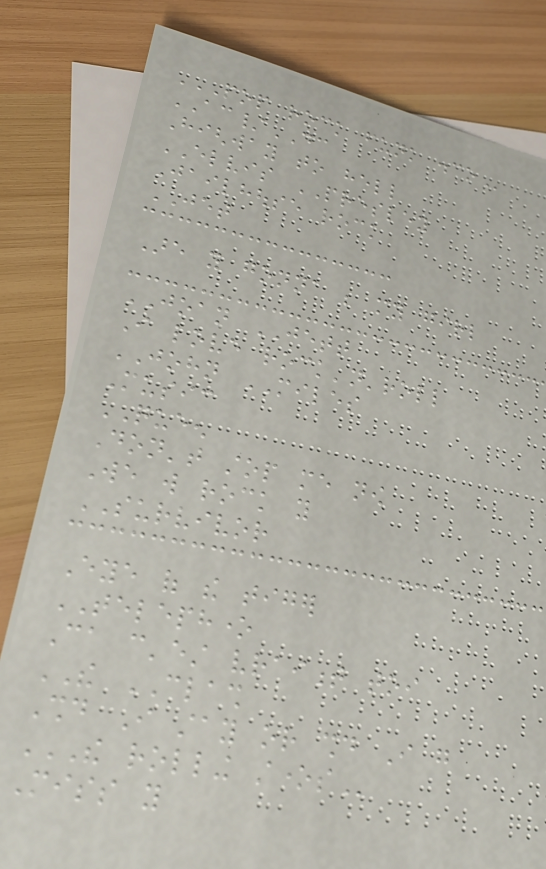POP ROCK FUNK DISCO
AC/DC
Highway to hell
ELVIS PRESLEY
Jailhouse rock
JET
Are you gonna be my girl
JOAN JETT
I love rock'n'roll
JOHN MILES
Music
QUEEN
Don't stop me now
We will rock you
SURVIVOR
Eye of the tiger
TELEPHONE
Ca c'est vraiment toi
THE CLASH
Should I stay or should I go
THE ROLLING STONES
Miss you
